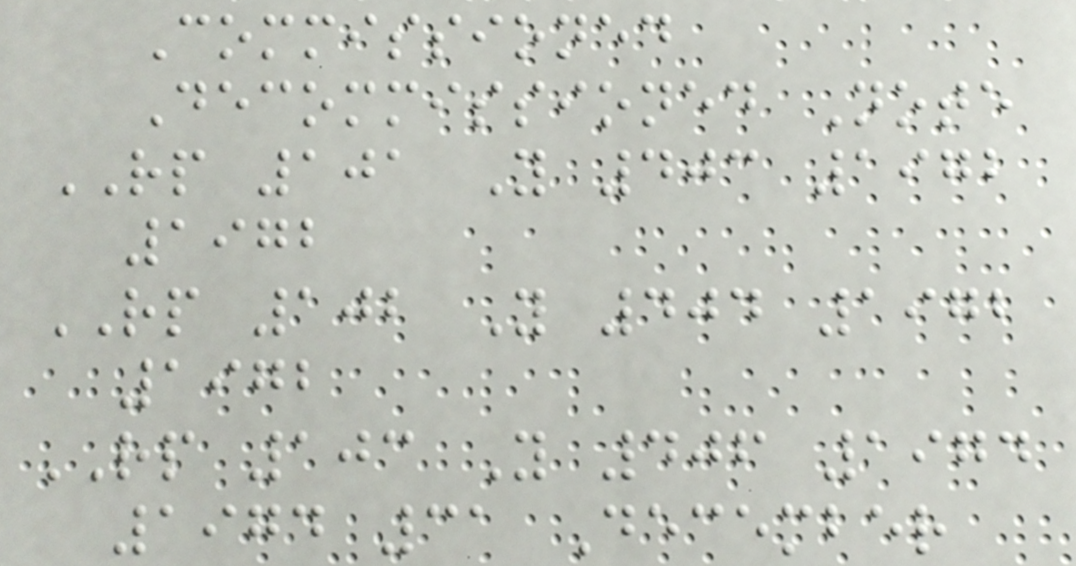Commissioned
Decommissioned Note
RP 101 Y 403 1972
1972
RP 102 Y 404 1972
1972
RP 103 Y 406 1974
1974 31 December
